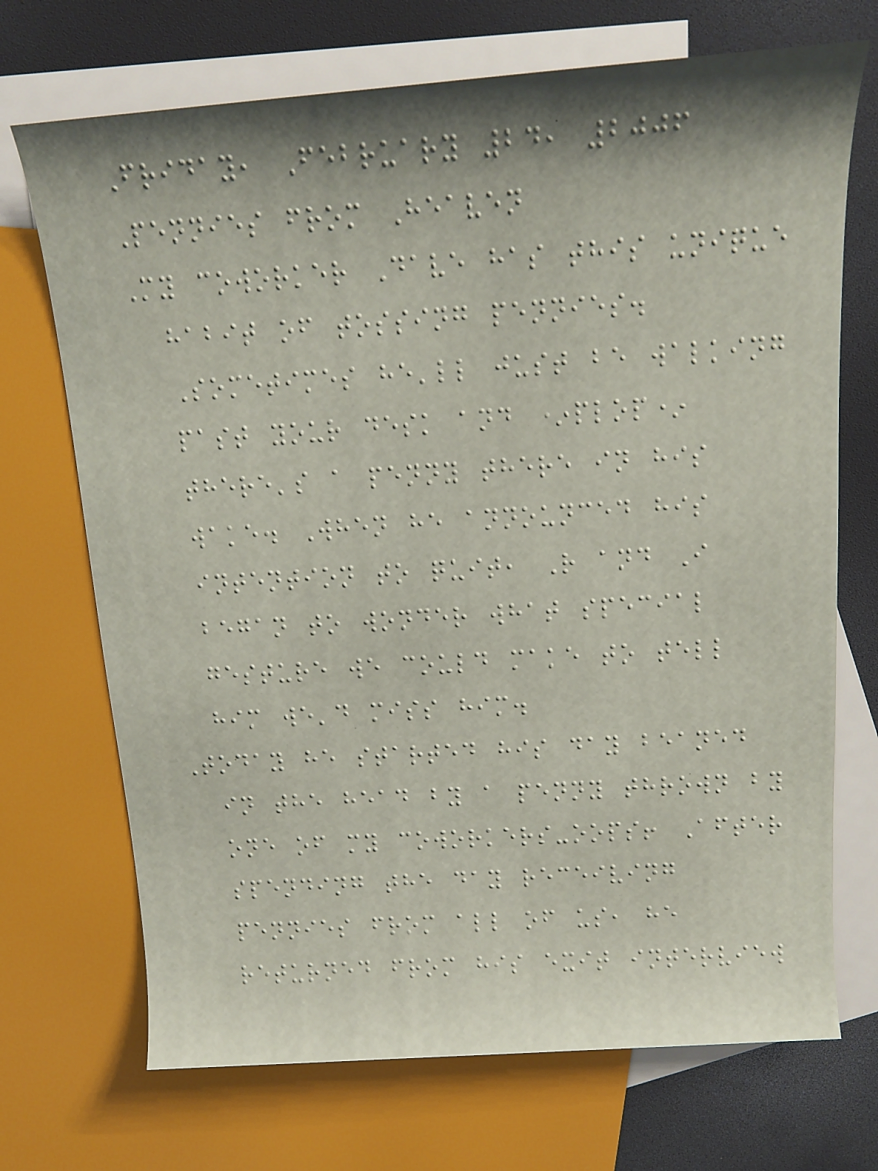Friday, February 24, 2006
Pennies from Heaven
My coworker Dave has this unique
habit of tossing pennies.
Sometimes he'll just be walking
past your desk and *plop*
there's a penny there in his
wake. When he announced his
intention to quit, R and I
began to wonder what special
gesture we could make to tell
him we'd miss him.
Today he started his day beaned
in the head by a penny thrown by
one of my coworkers-oops! After
spending the day receiving
pennies from all of us, he
returned from his exit interview
